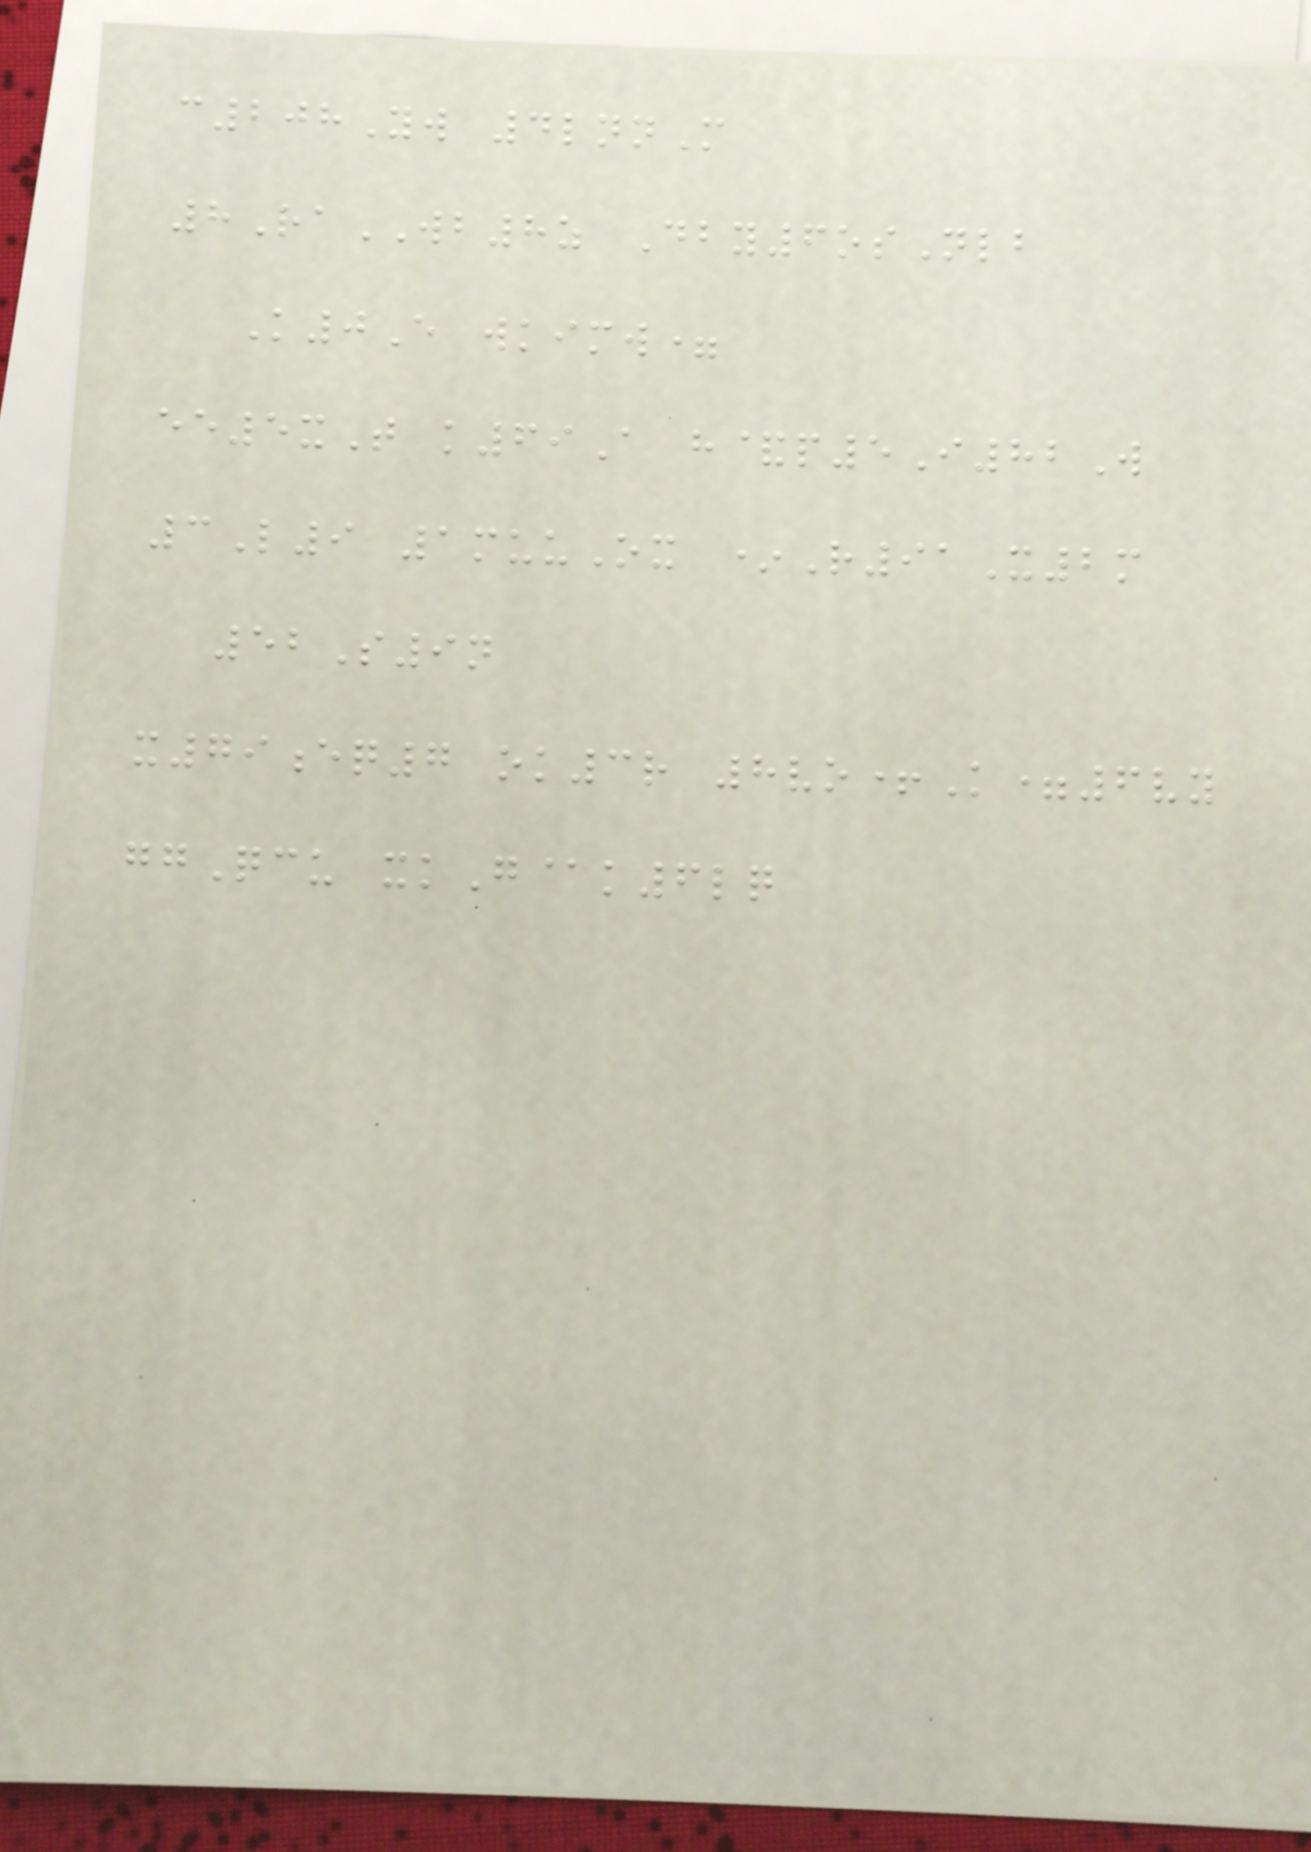c208Yw 4lnnM
8RaWB8z Dby6osNlb
K0E wkimw=
ee5xT k69A h&p5I82W
3L9 1muuOx *R91X2m
52S9n
x79eq7 ok3r 8vo+K=6vy
ggQcu xkG@k6lq
